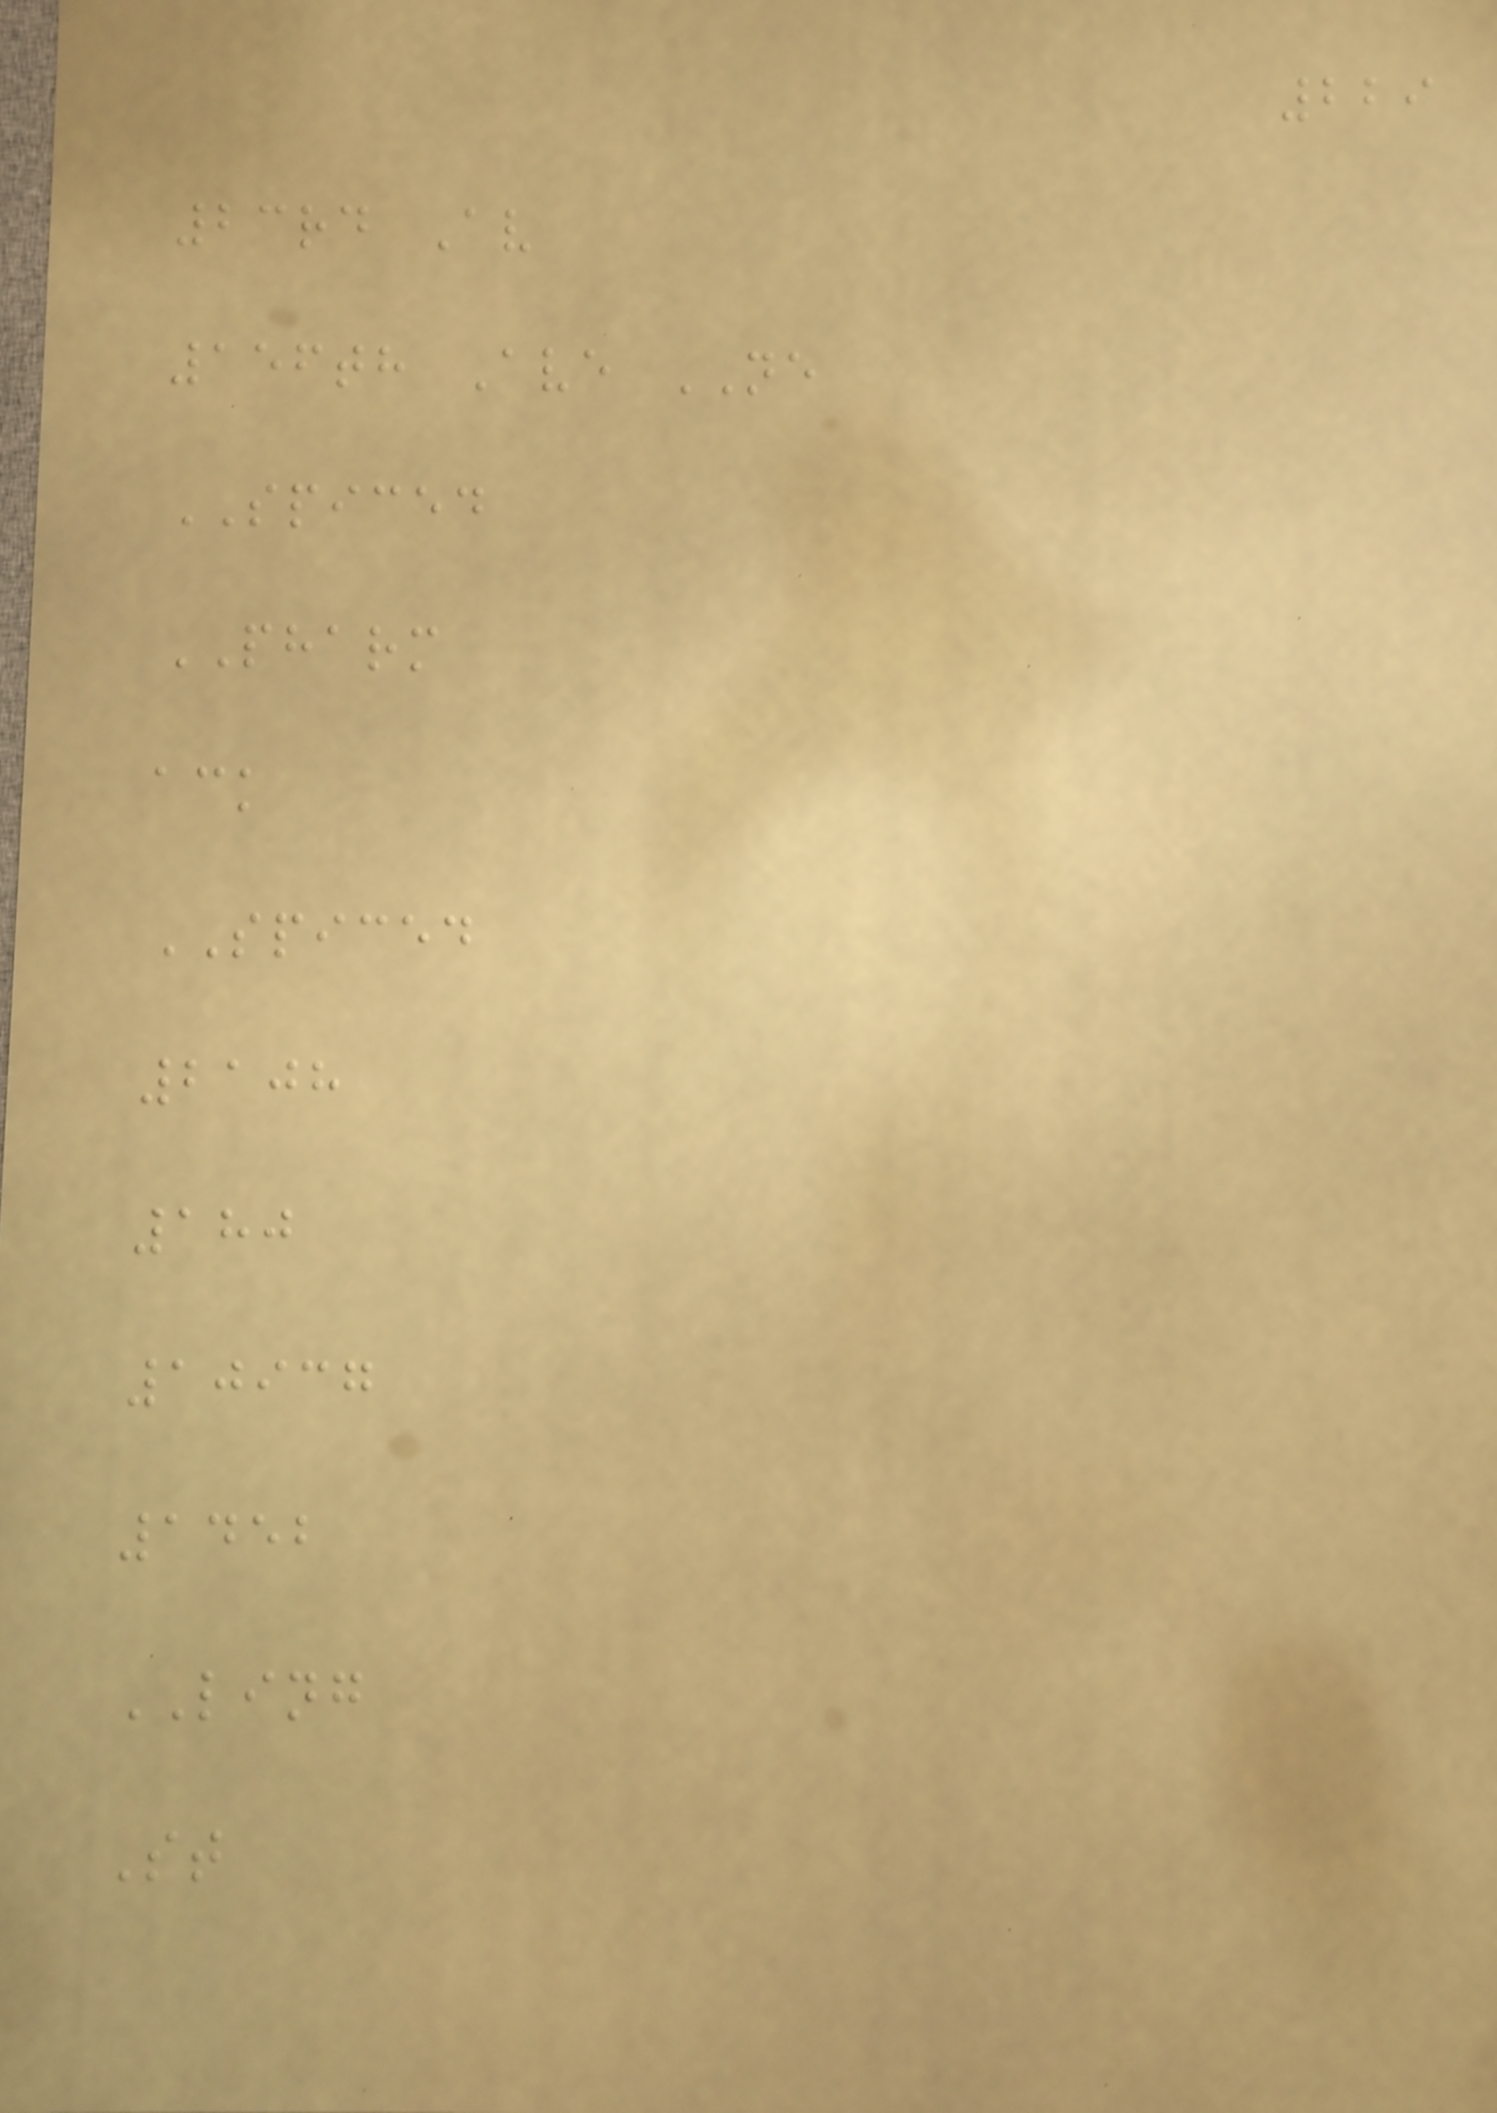229
23rd Av
156th Ave NE
SPICED
PHARM
ack
SPICED
2108
180
10937
1452
LING
St
